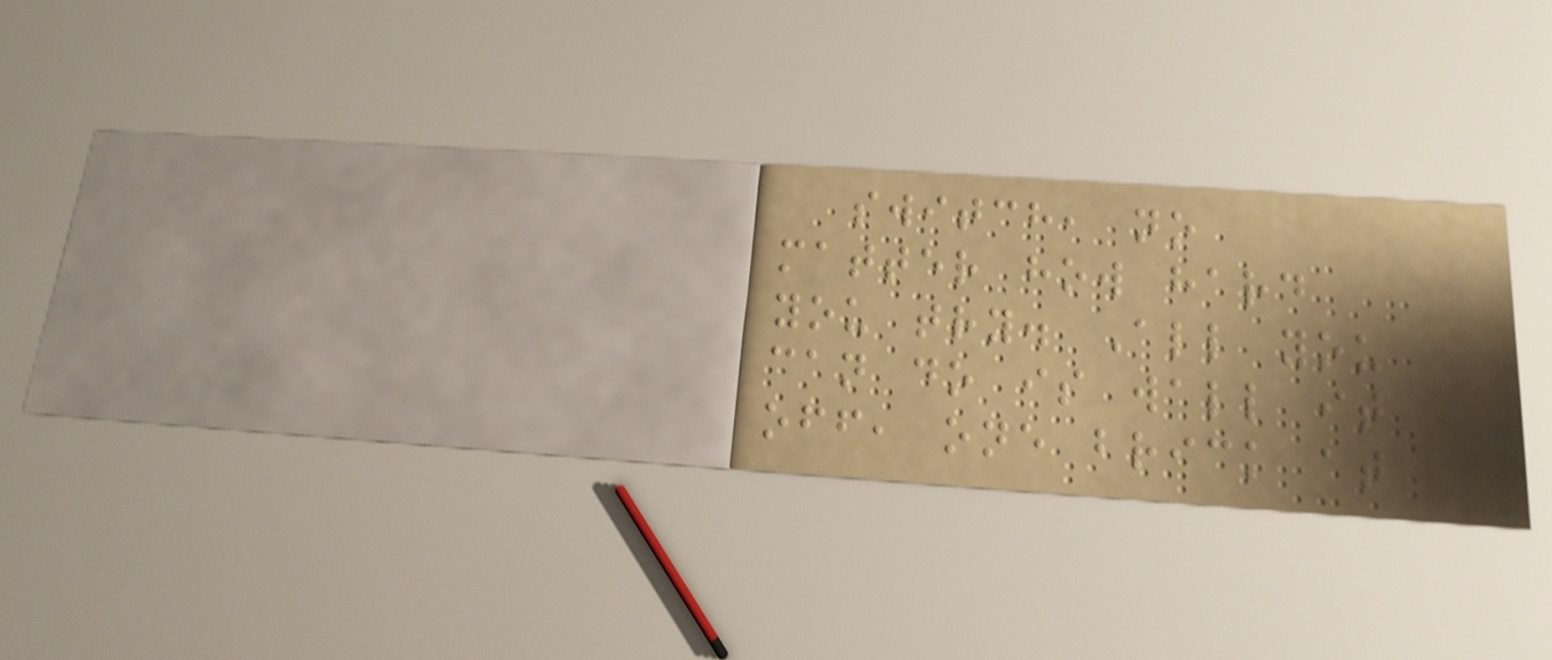switch, no
matter how hard
you try. All you
can do is wall it
off, one brick at
